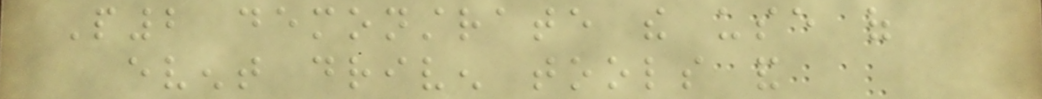P2 demonstrate the use of
event driven tools and
